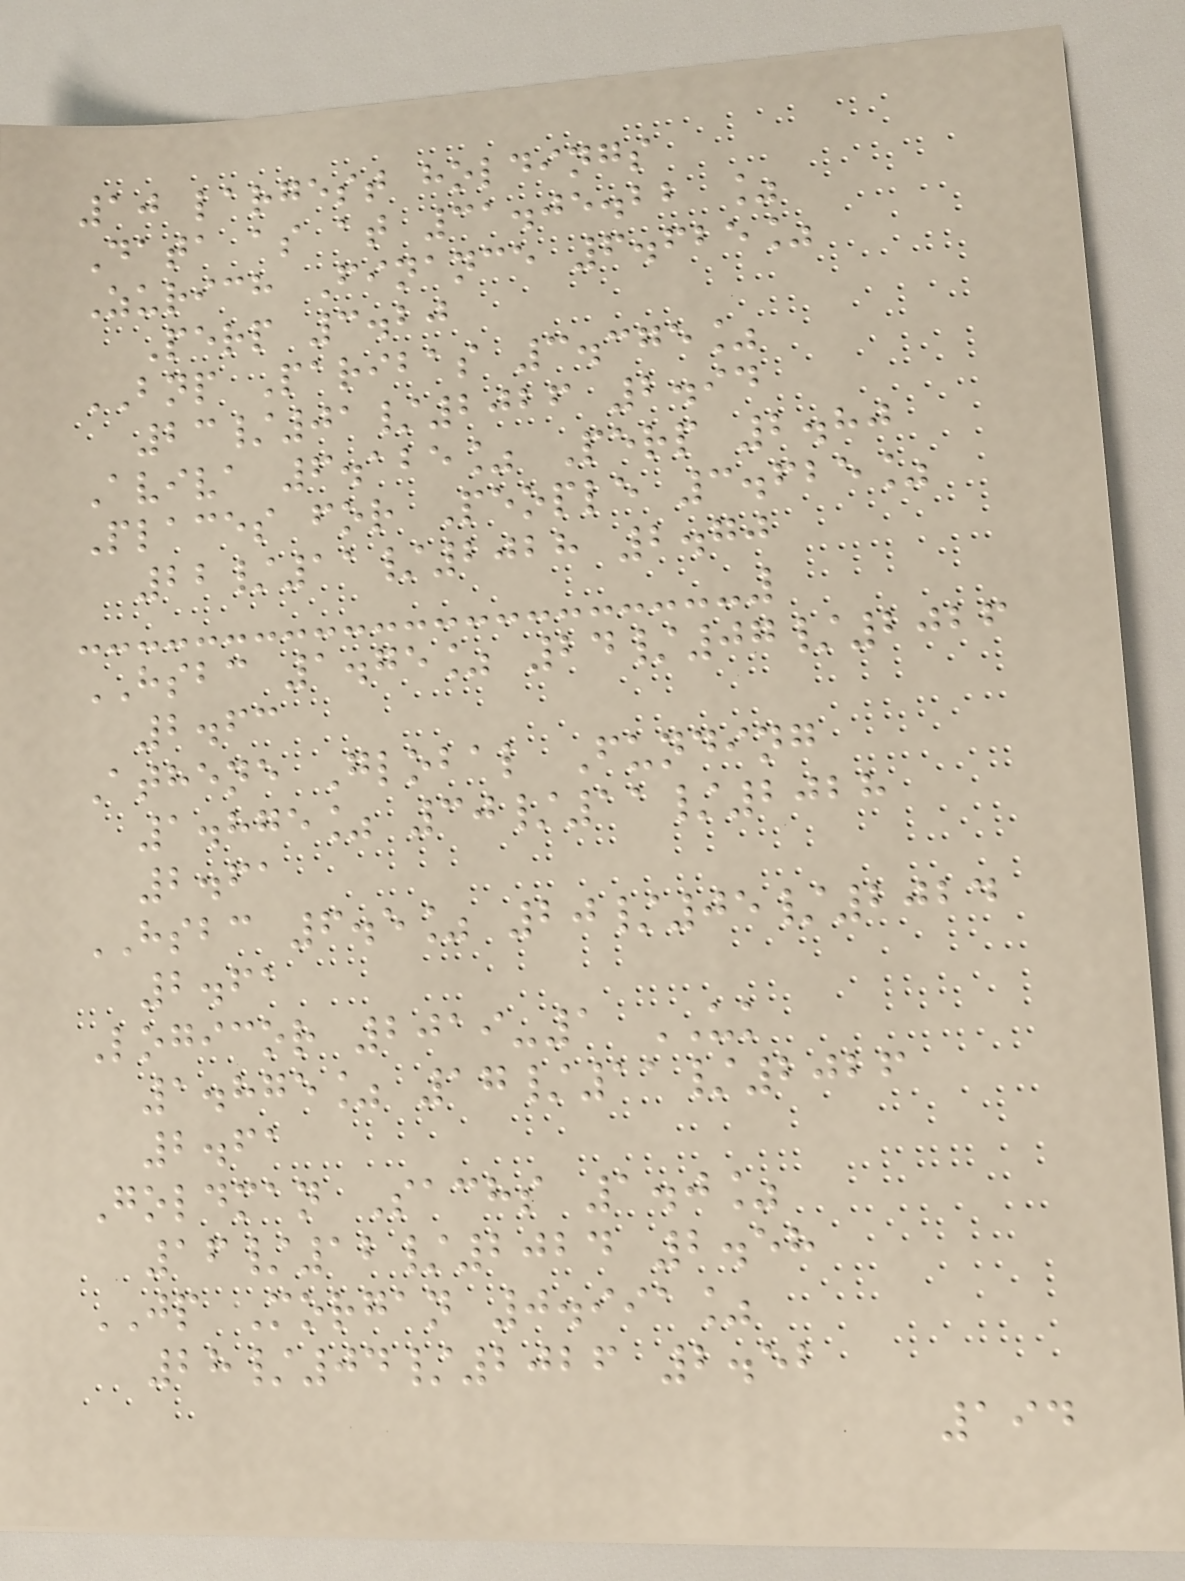10 largest holdings
Data as at 31.05.22 %
Zurich Finance 6.625%
Perp 3.20
BNP Paribas 3.375%
23/01/2026 2.94
Aviva 6.125% Perp 2.80
Places for People 3.625%
22/11/2028 2.70
HSBC 1.75% 24/07/2026
2.63
Athene Global Funding
1.875% 30/11/2028
2.61
HSBC 6.5% 20/05/2024
2.61
Logicor 2019-1 UK
1.875% 17/11/2026
2.61
Goldman Sachs 1.0%
16/12/2024 2.58
JP Morgan 0.991%
28/04/2026 2.52
194
